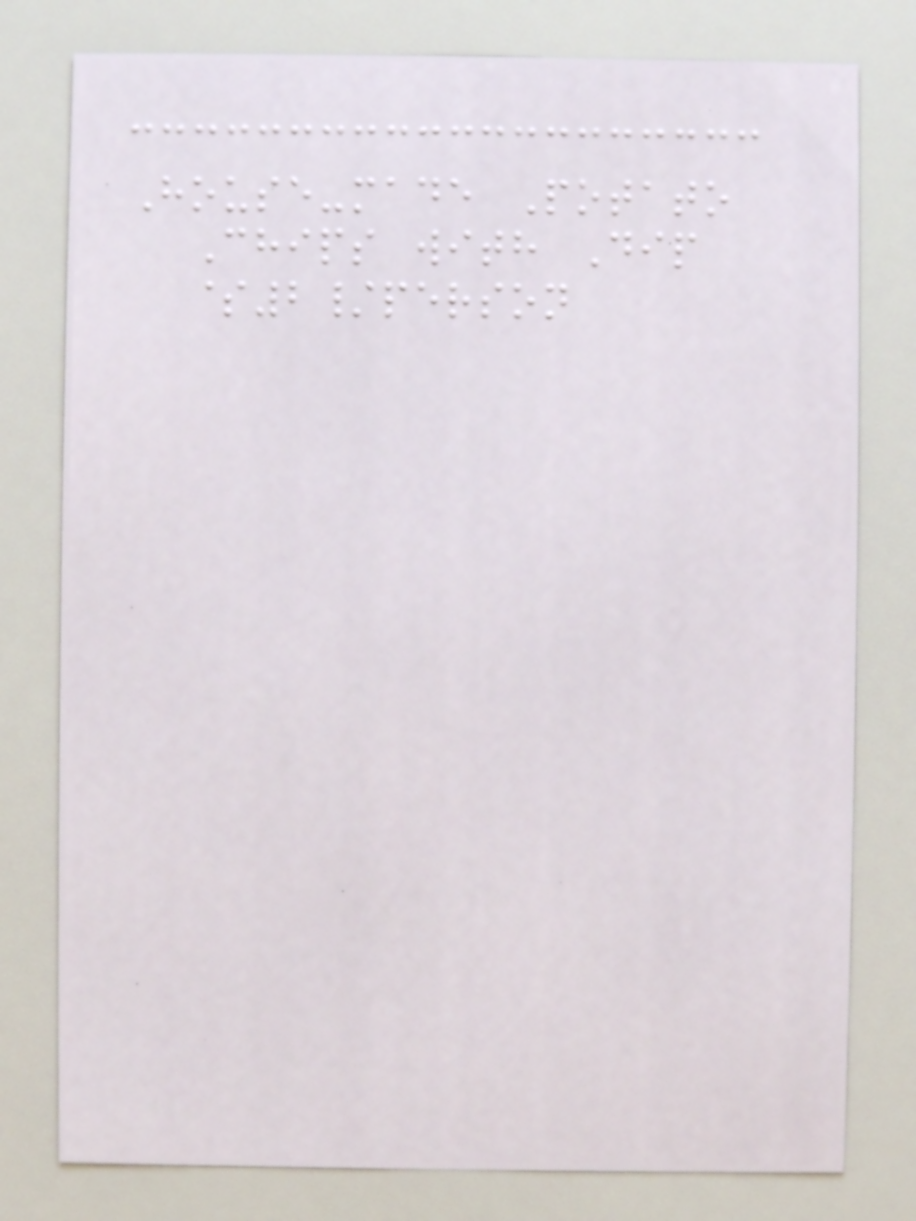House-made Potato
Chips with Dip
$2/person
